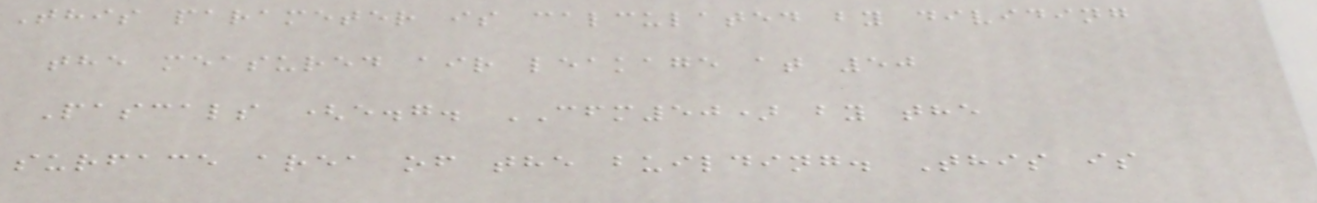This parameter is calculated by dividing
the measured air leakage at 50
Pascals (e.g. CFM50) by the
surface area of the building. This is
